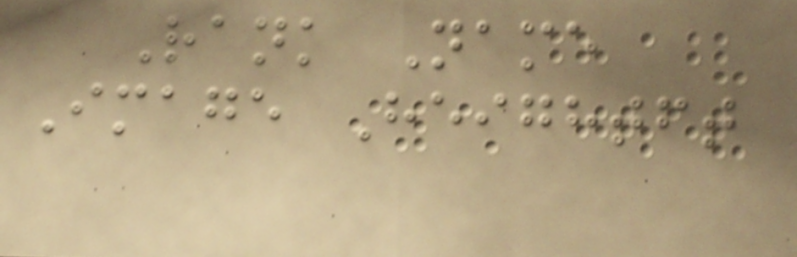Rank Name
Image Heightft
